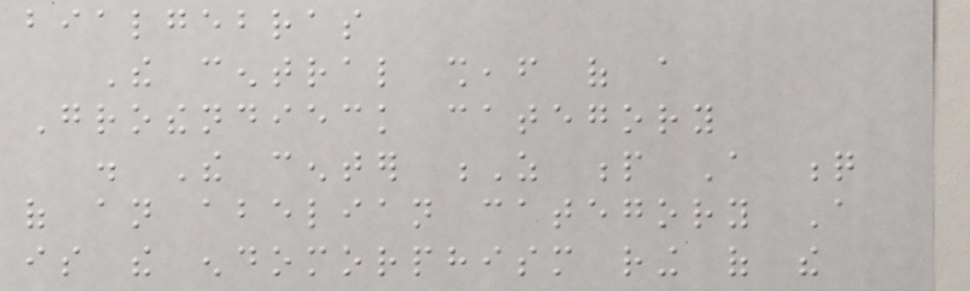bialgebras
The central sheaf of a
Grothendieck category
. The center Z p A q
of an abelian category A
is the endomorphism ring of the
